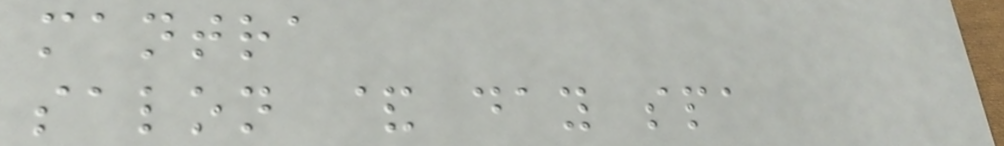mantra
salon & day spa
